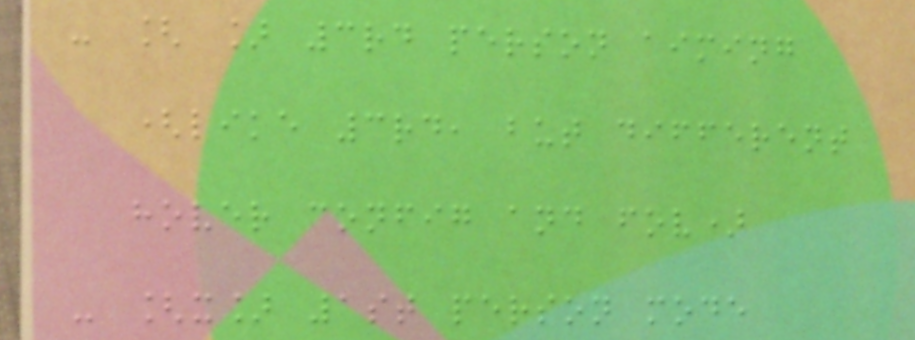- [ ] 3rd person aiming
(like 3rd, but different
hover config and fov)
- [x] 1st person mode
